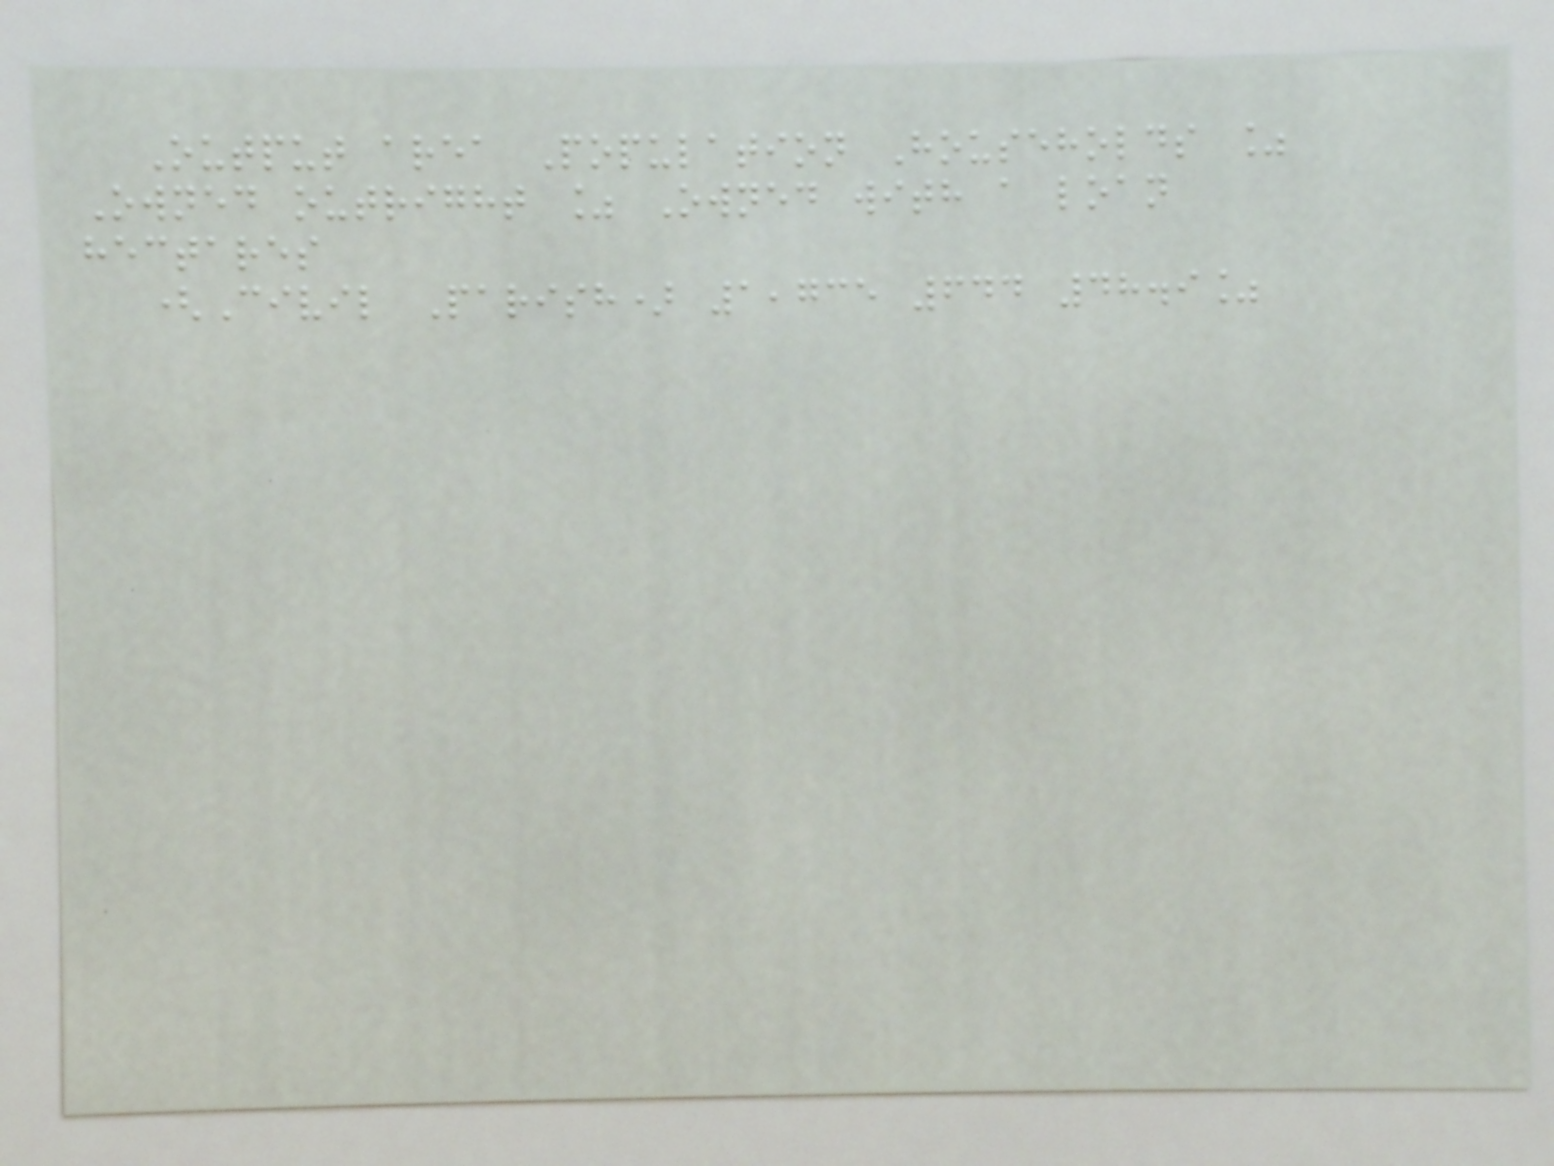Output area Population Households %
Owned outright % Owned with a loan
hectares
(Civil Parish) 1,735 644 48.9%
